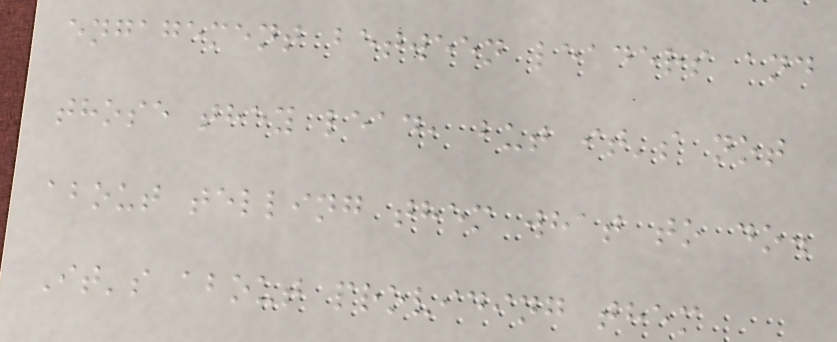engagement between leaders and
those they lead, but it's not
about telling them what to do.
It's about providing them
